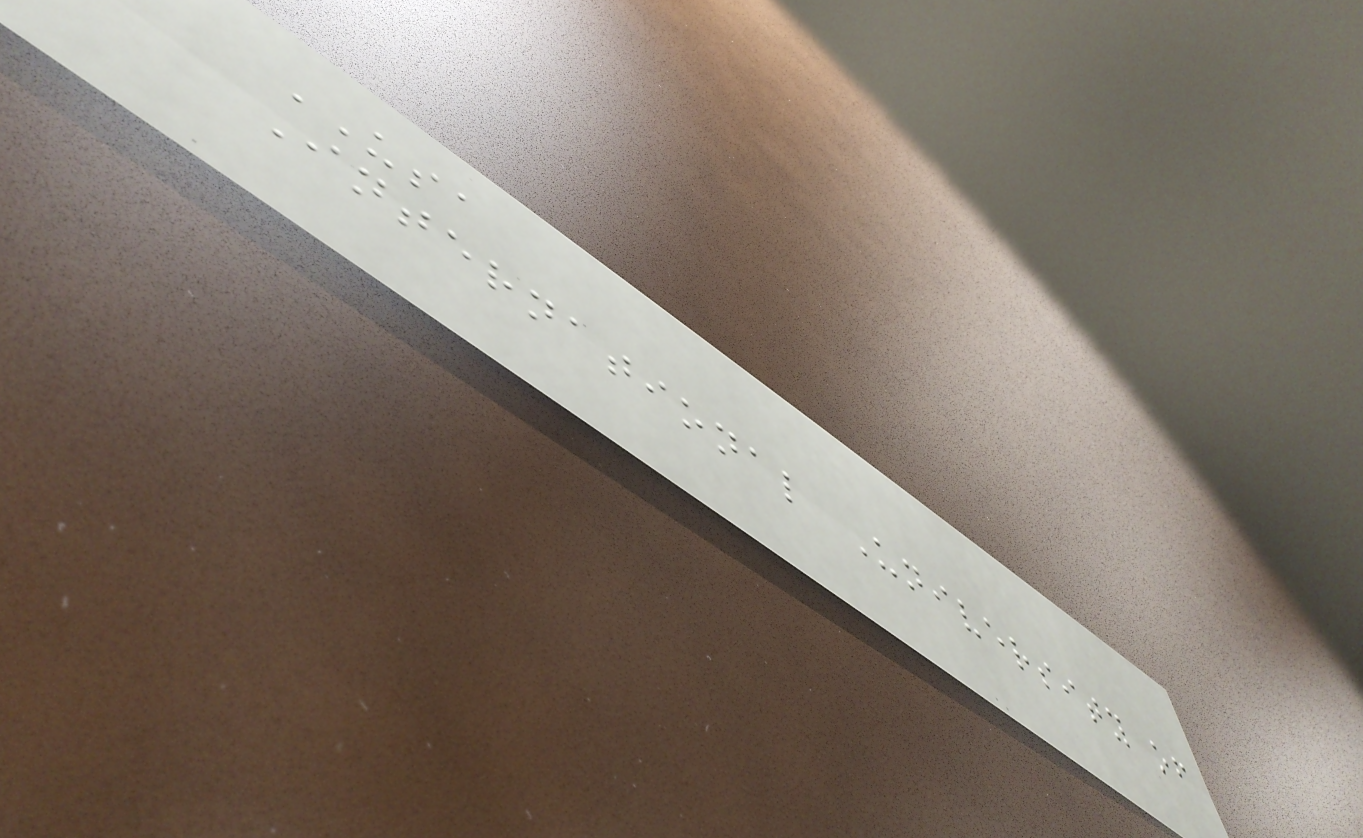USA
International University of
